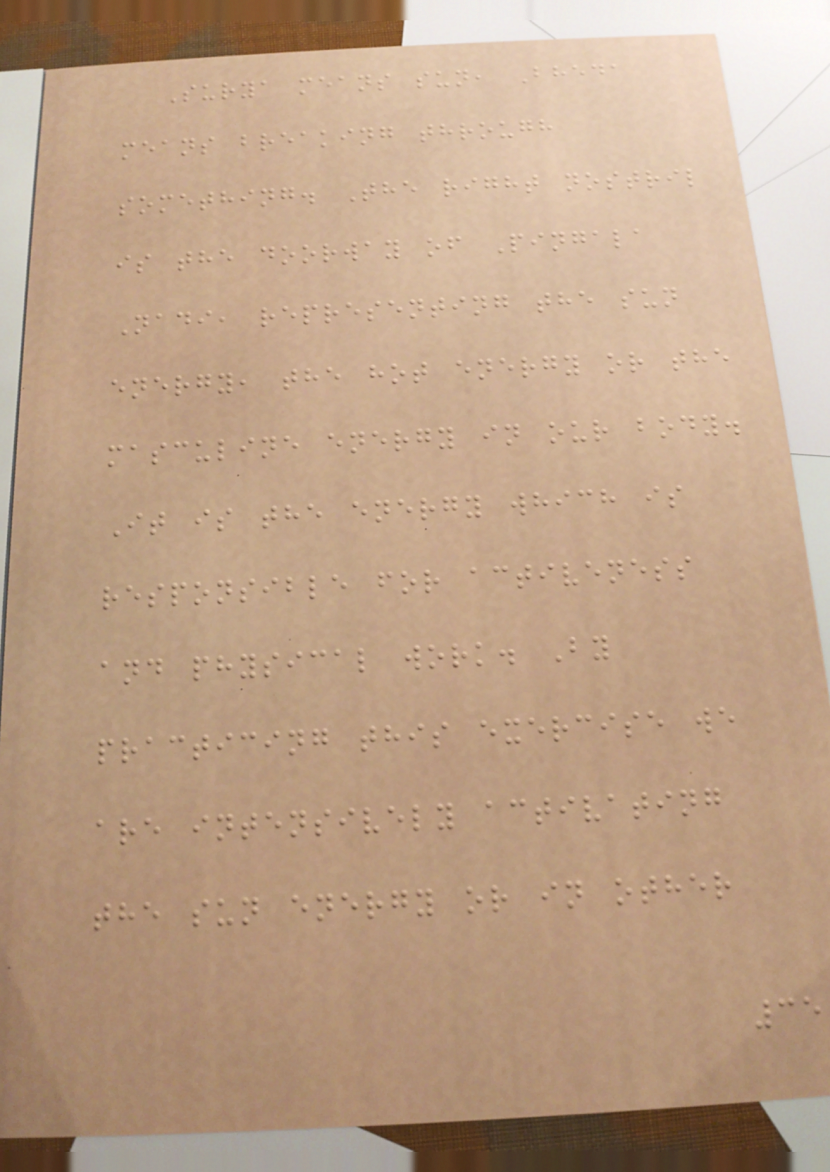Surya means sun, Bheda
means breaking through
something. The right nostril
is the doorway of Pingala
Nadi, representing the sun
energy, the hot energy or the
masculine energy in our body.
It is the energy which is
responsible for activeness
and physical work. By
practicing this exercise we
are intensively activating
the sun energy or in other
35
